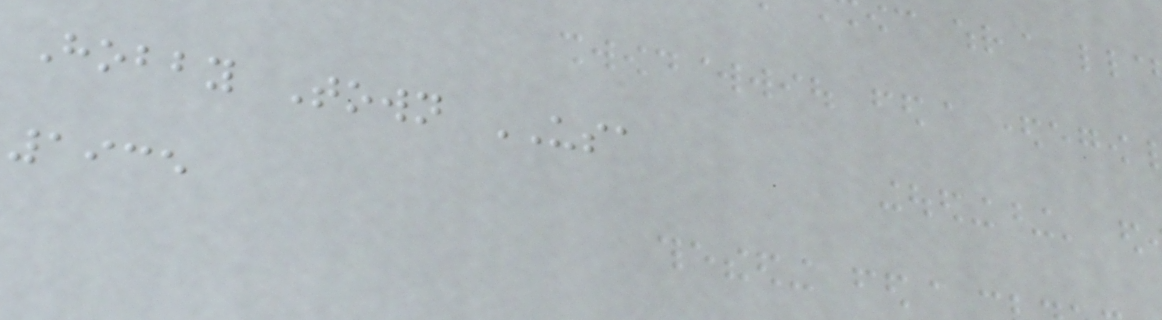Hobby Town USA
1935
